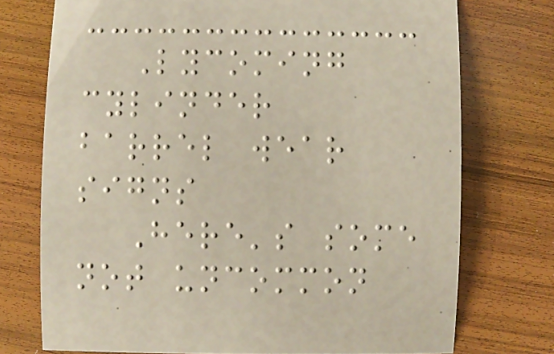Lycoming
cylinder
barrel wear
signs
Here's some
not uncommon
